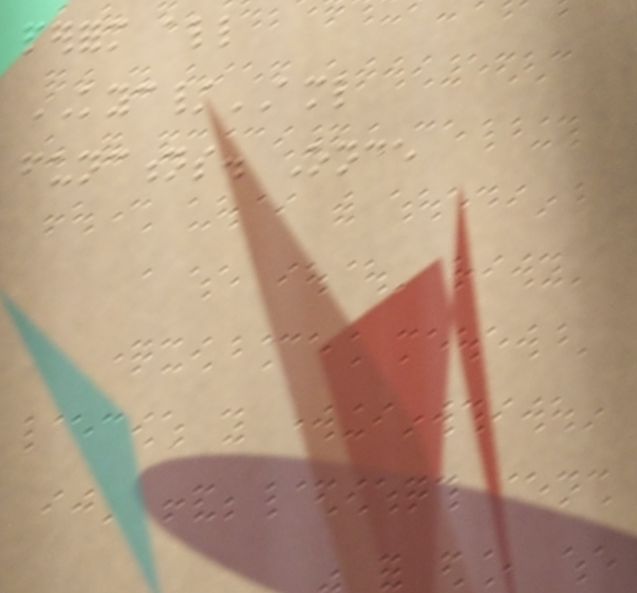perform all
KYC/AML
functions. Once
